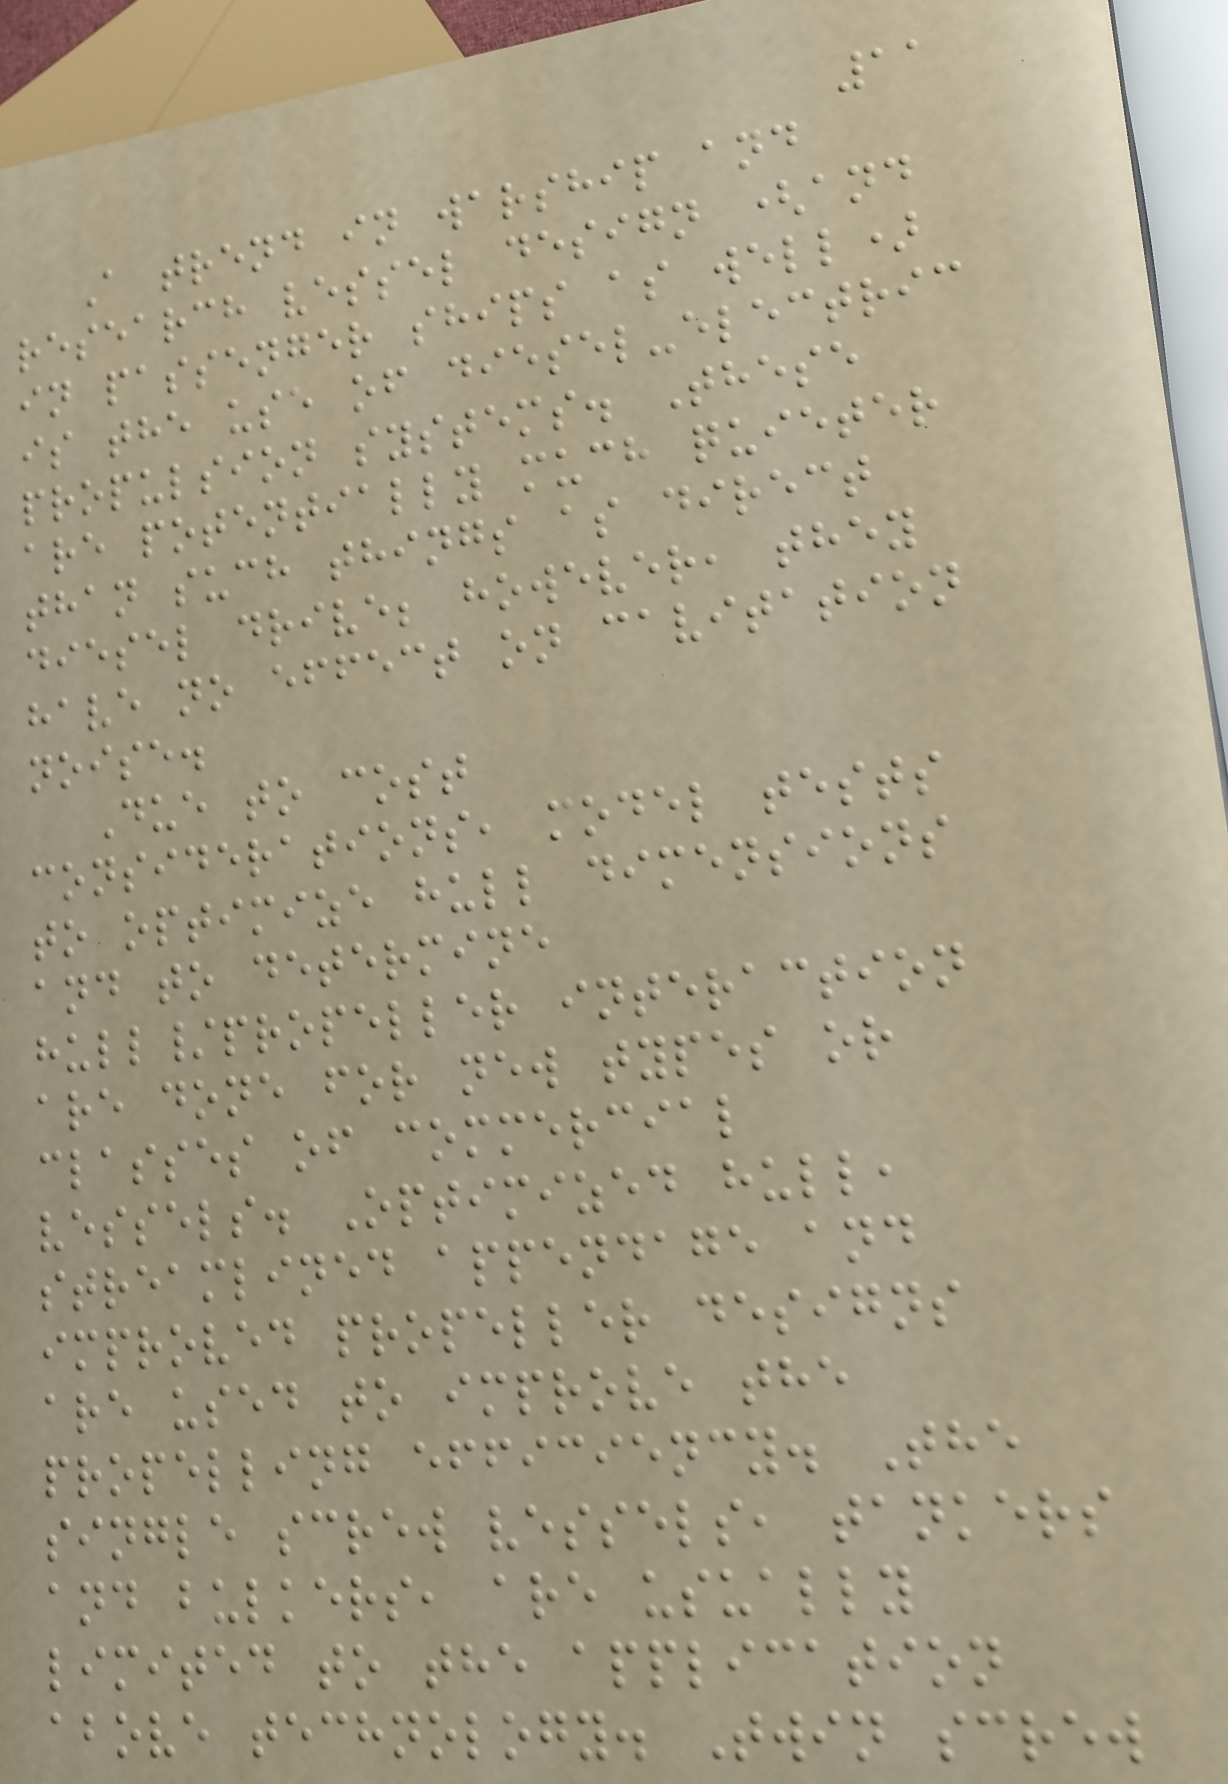11
A trend in warship and
research vessel design (and
in passenger ships as well)
is the use of diesel-electric
propulsion systems. These
are potentially much quieter
than such things as direct
diesel drive; however, they
have no effect on cavitation
noise.
Due to cost
considerations, model tests
to optimize hull dimensions
and to determine
hull/propeller interaction
are done for new types or
classes of commercial
vessels. Optimized hull,
streamlined appendage and
improved propeller designs
are used to improve the
propelling efficiency. The
single screw vessels, tankers
and bulkers, are usually
limited to the application
above technology. Twin screw
